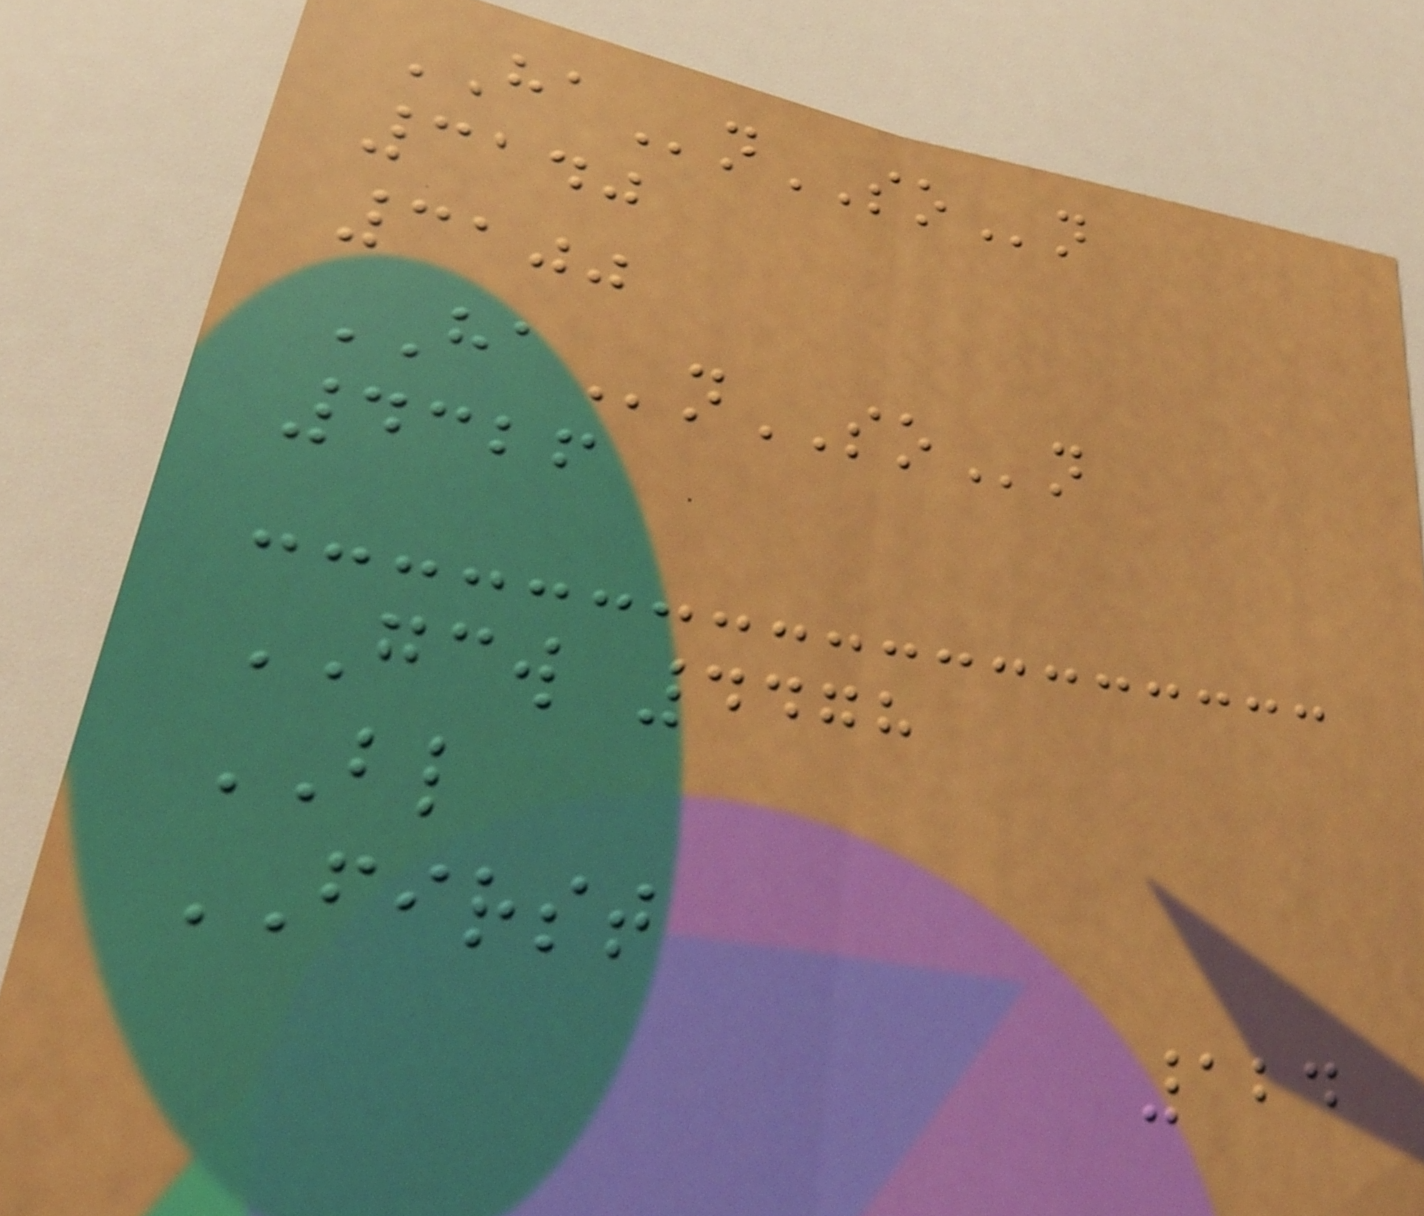HAnSOn
3140
3100
HAnSOn
4326
GCW 4478
BL
FIRST
124
